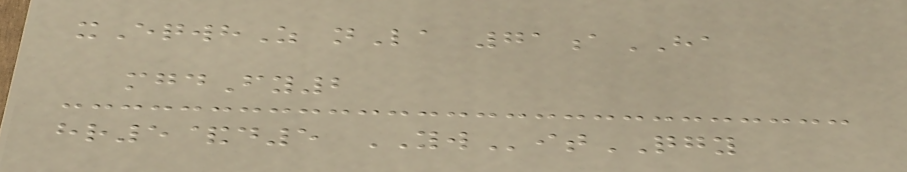xEqwhZ nLa 71aHA
mgdFy2
hr5&d5 YWitQGY
